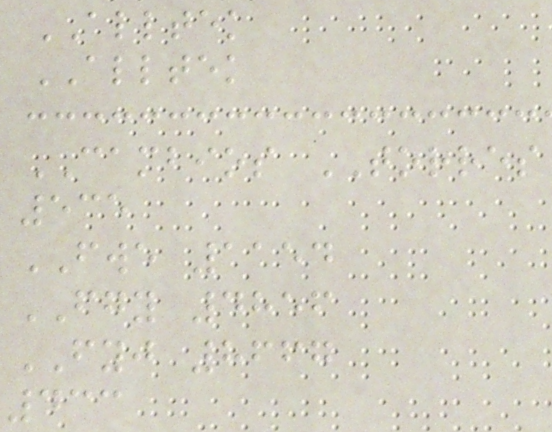ALLTEK
ALLTEK
CAMBIOS TORRES
535
FWE 1154
FGY 4856
FYJ 8667
433
